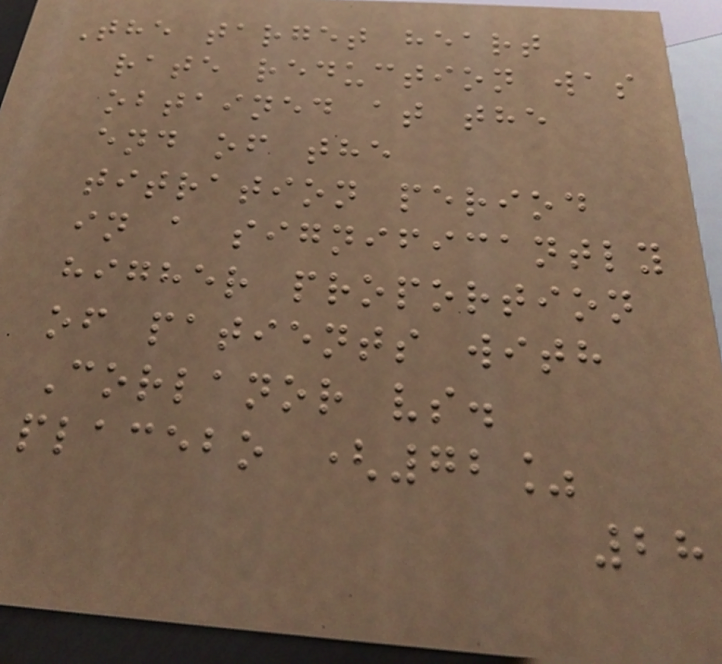The target heart
rate reduction was
obtained at the
end of the
titration period
in a significantly
higher proportion
of patients with
Corlanor vs.
placebo (72%
28
